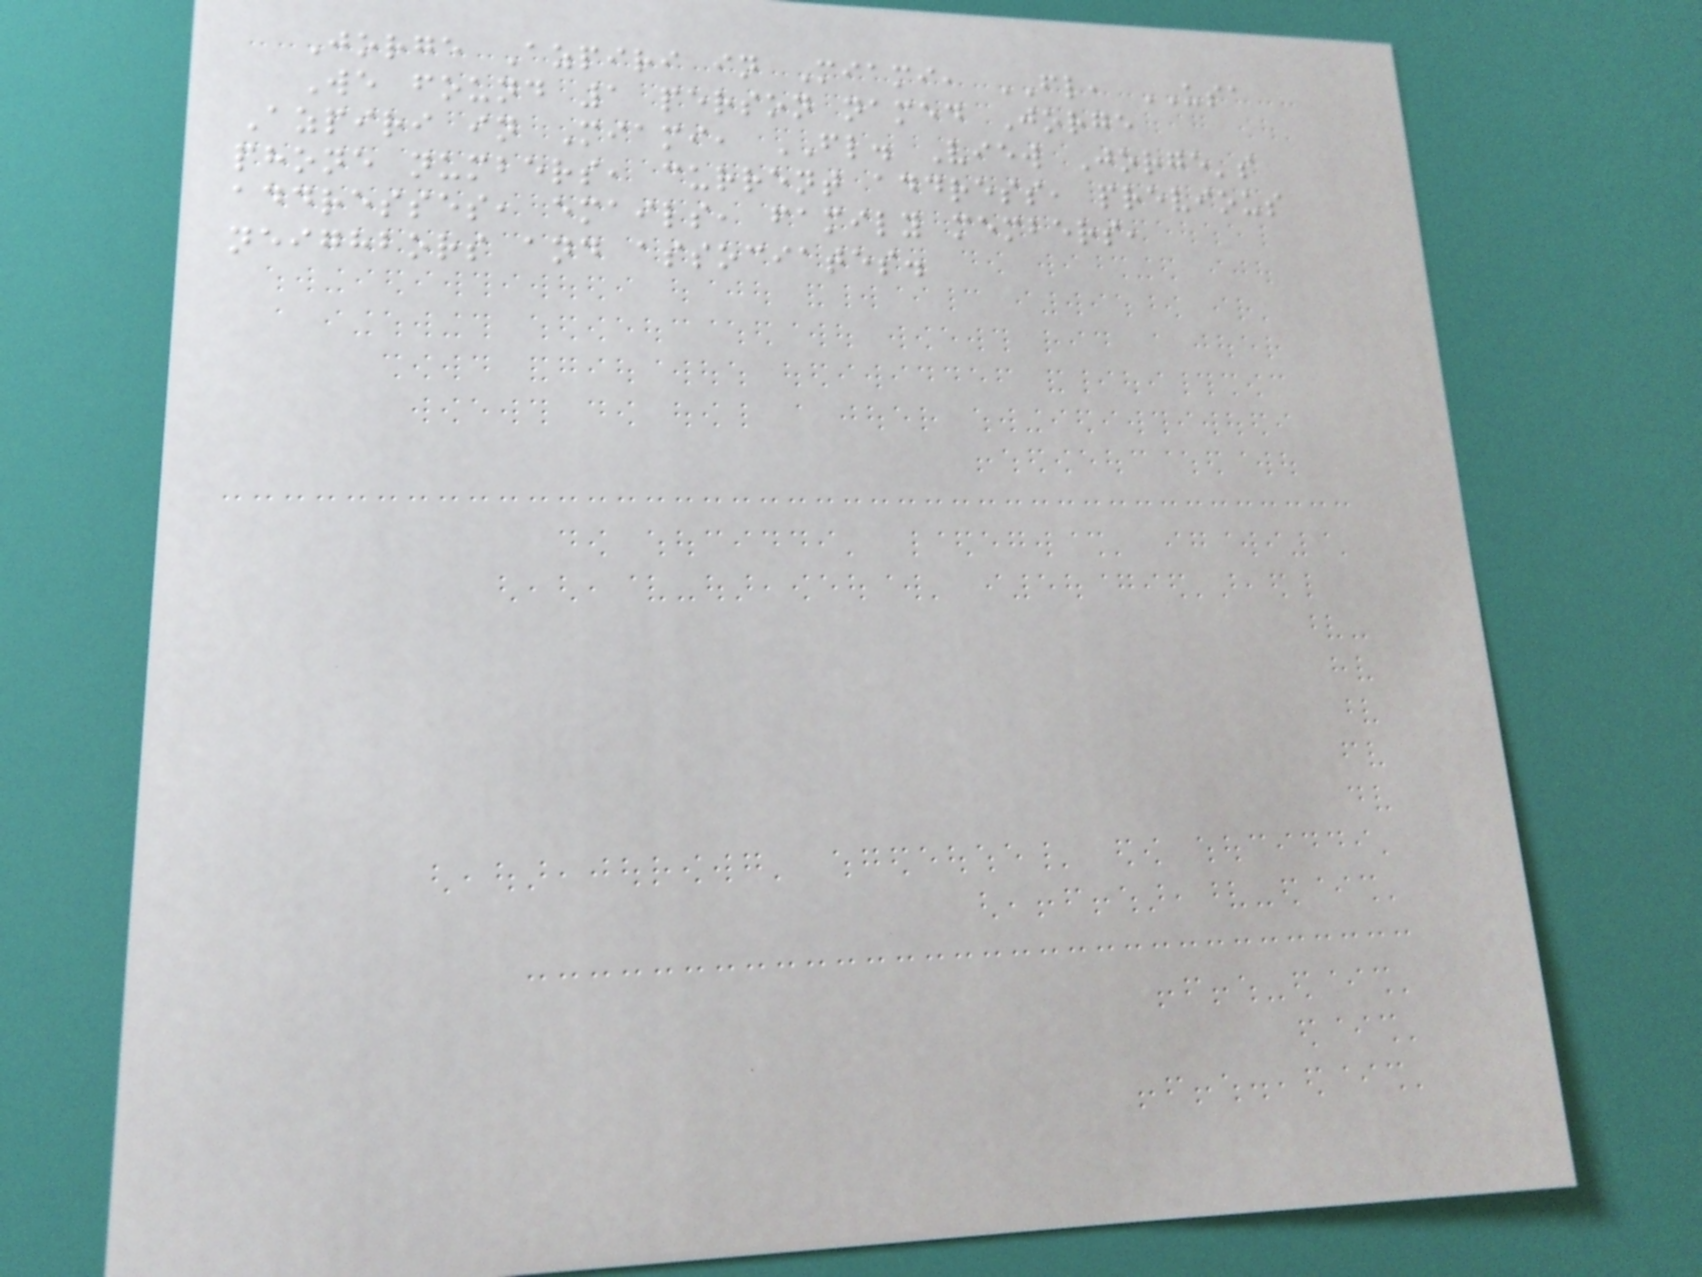Jorge Azpiri in Miami, FL, USA
We found 1 person named Jorge
Azpiri in Miami, FL. View Jorge's
phone numbers, current address, previous
addresses, emails, family members,
neighbors and associates.
